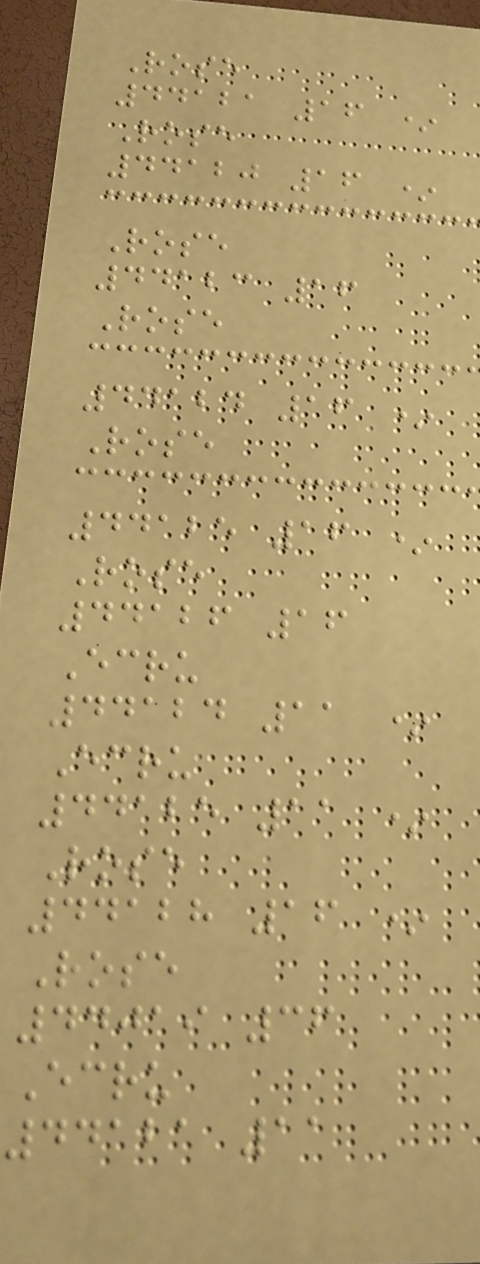Rose
44121 16 *
Rose
44120 16 *
Rose
44123 16
Rose
44124 16 *
Rose
44125 16 *
Rose
44126 16
Ecru
44124 11 *
Ecru
44125 11 *
Rose
44128 16 *
Rose
44019 36
Ecru
44121 11
